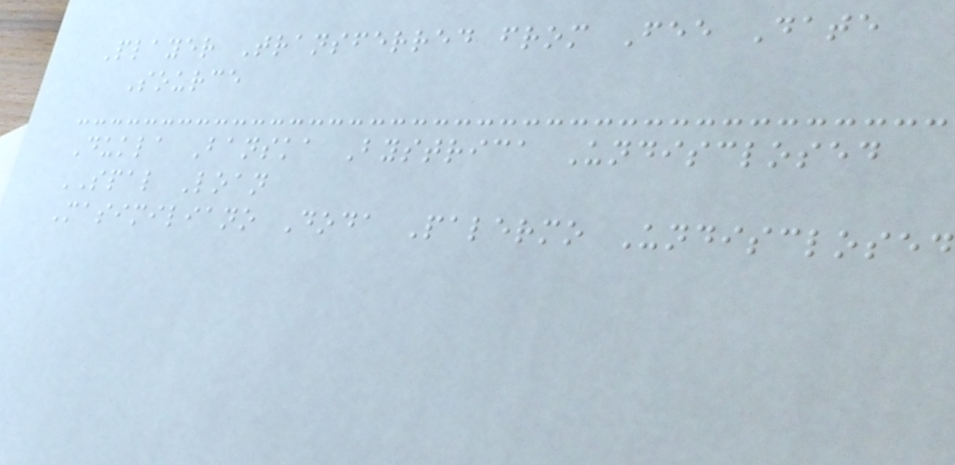Player Transferred from Fee Date
Source
Dukla Banska Bystrica Undisclosed
SPAL Loan
Masimiliano Doda Palermo Undisclosed
